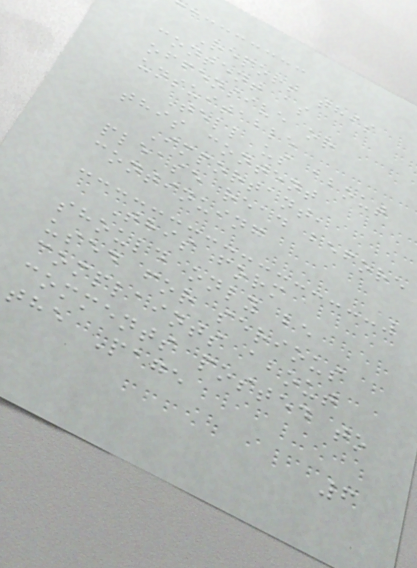Report this
content as
offensive or
unsuitable
Tell us about
this content
Important,
please read before
continuing
This form
should only be
used for serious
complaints about
comments posted to
the Page
6
